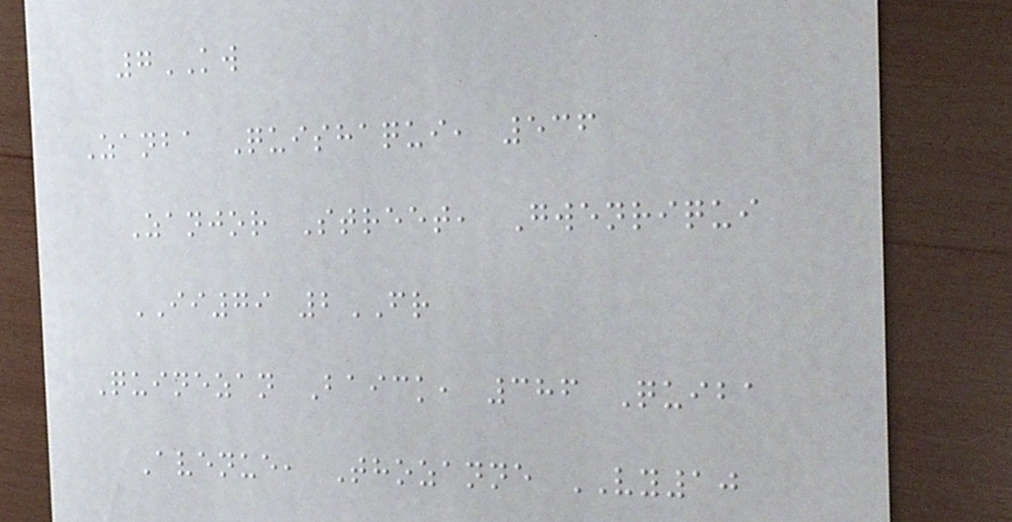7KW
Zanba Quishaqui, 536
Zanjor Street, Gwenriqui
II79 2FR
Quinezan Baick, 386 Quiba
Avenue, Thozanne VY10
